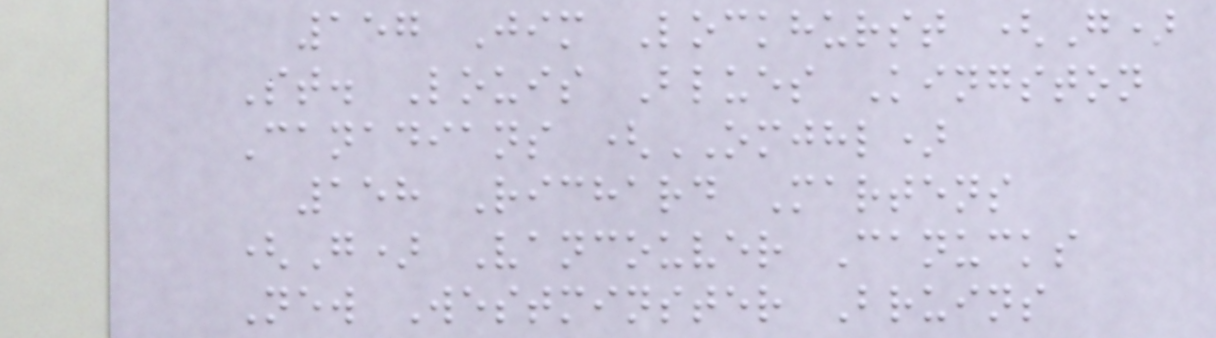157 Jim Lockhurst (G)
St. Louis Blues Kingston
Canadians (OMJHL)
158 Richard Martens
(G) Vancouver Canucks
New Westminster Bruins
